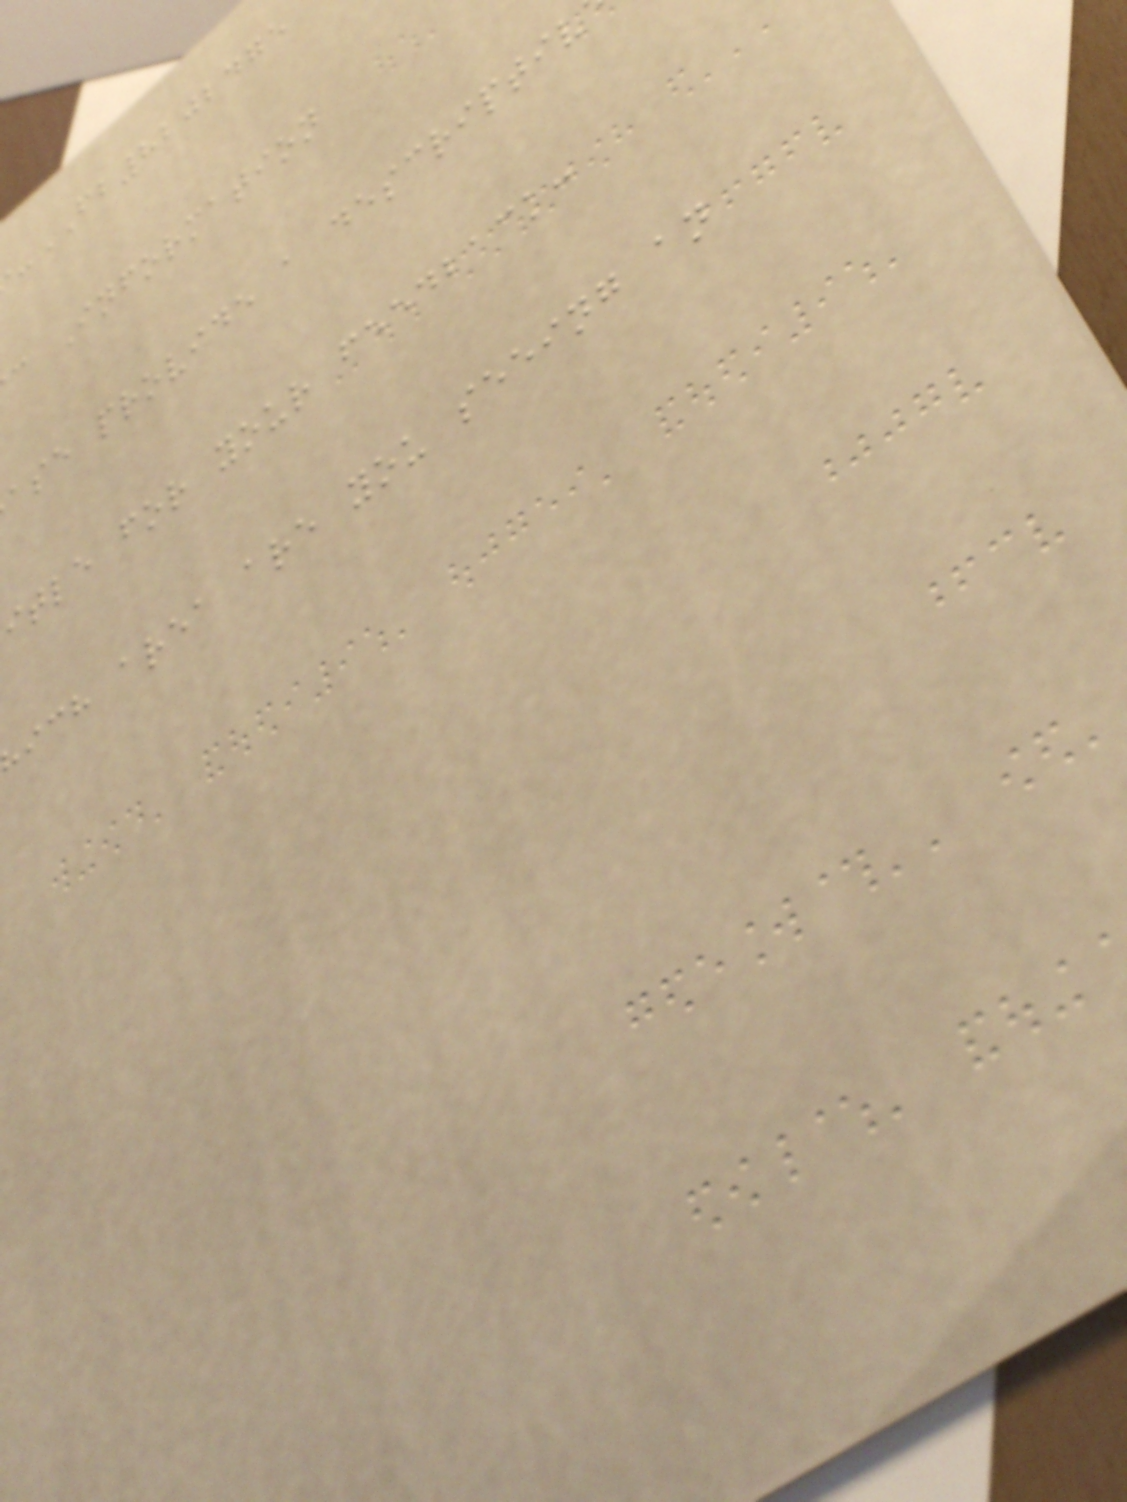-FB8202475
c Information
ase provide a descriptiv
itle for your feedback:
ich area are you seeing an
